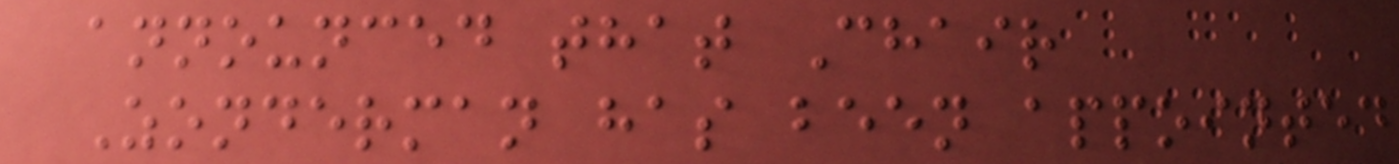announced that Chair
Zonderman has been appointed
